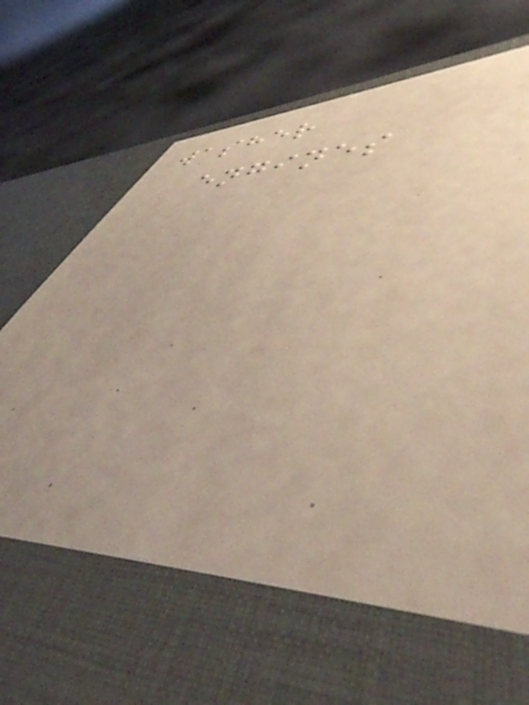washer
engines
